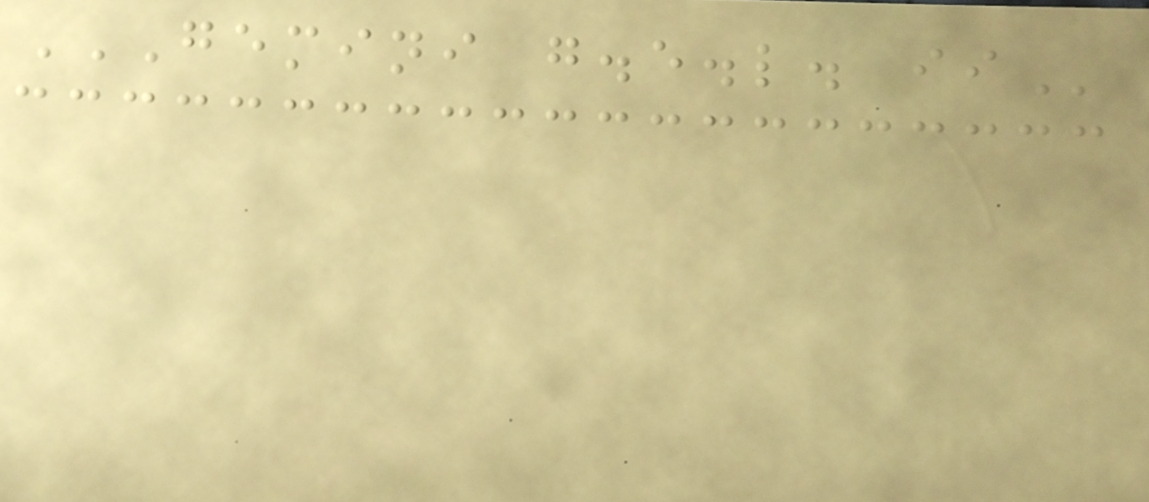GEMINI G.E.L. II
